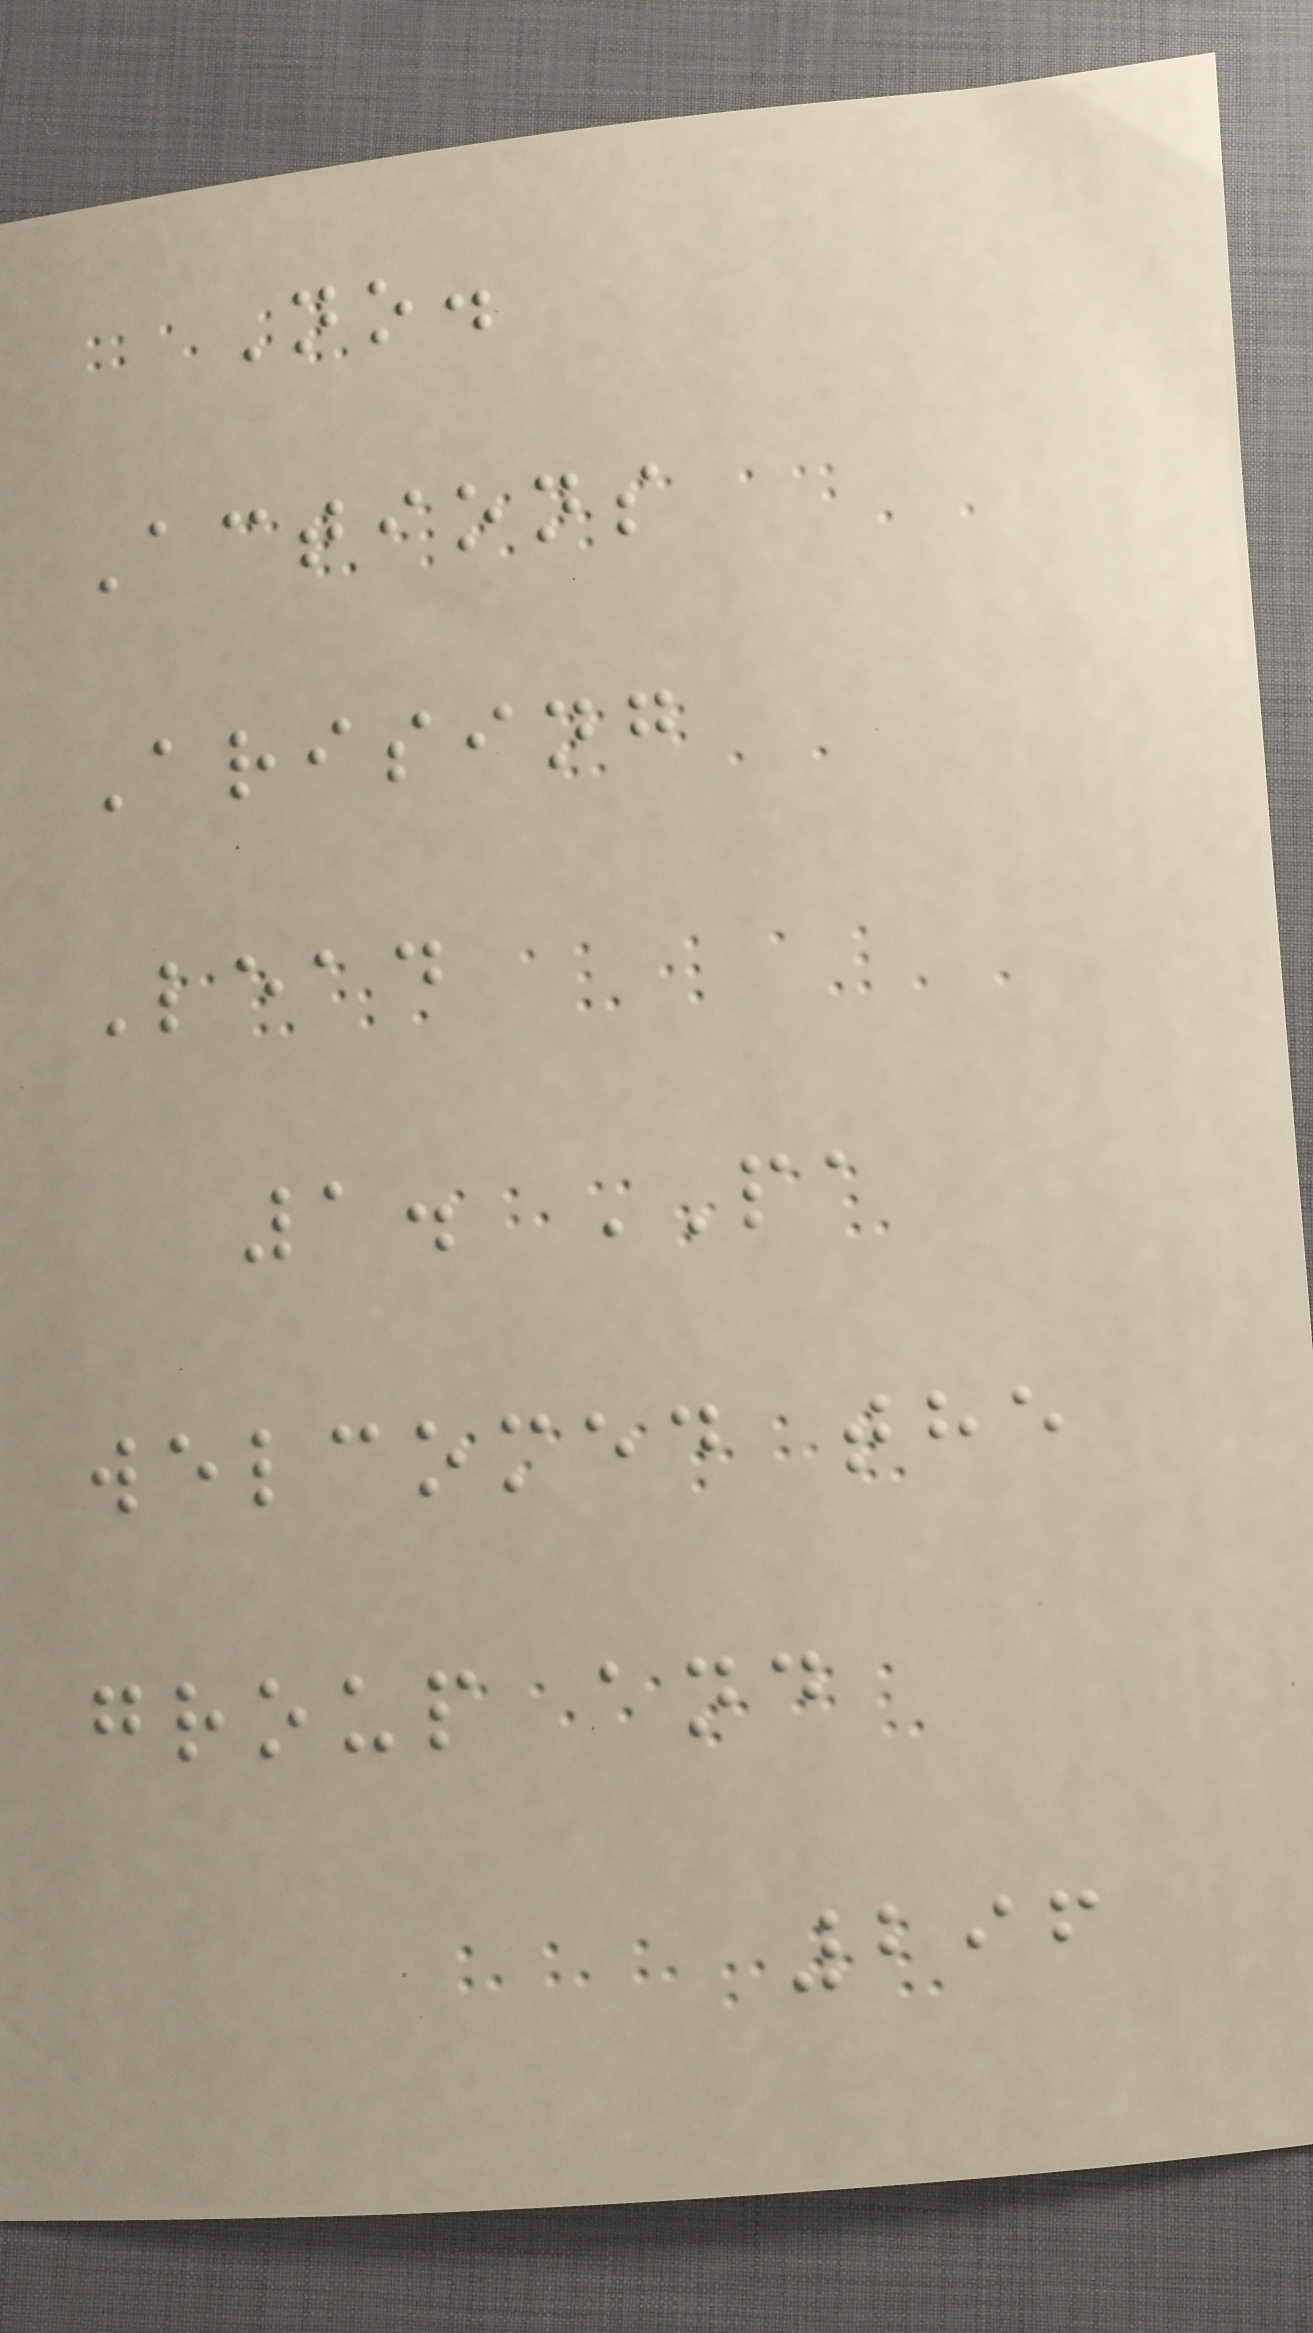No.
Actions
Arising
Lead
1. PA
welcomed the
group and
296
